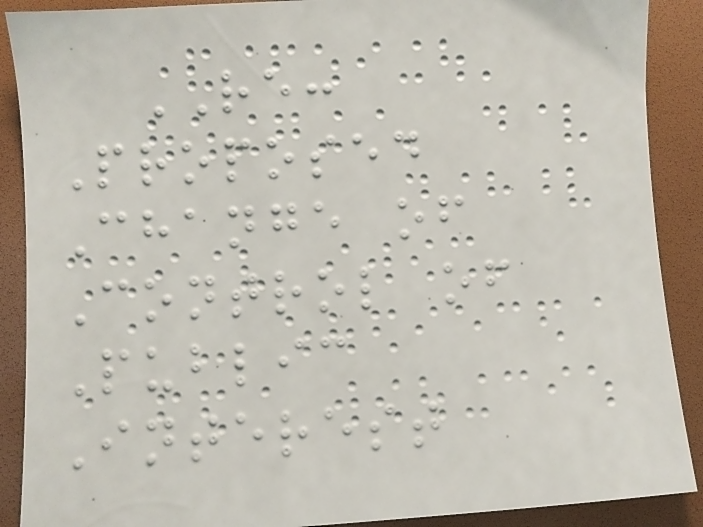RE:
Proposed
Change of
Control of
Public
Interest
